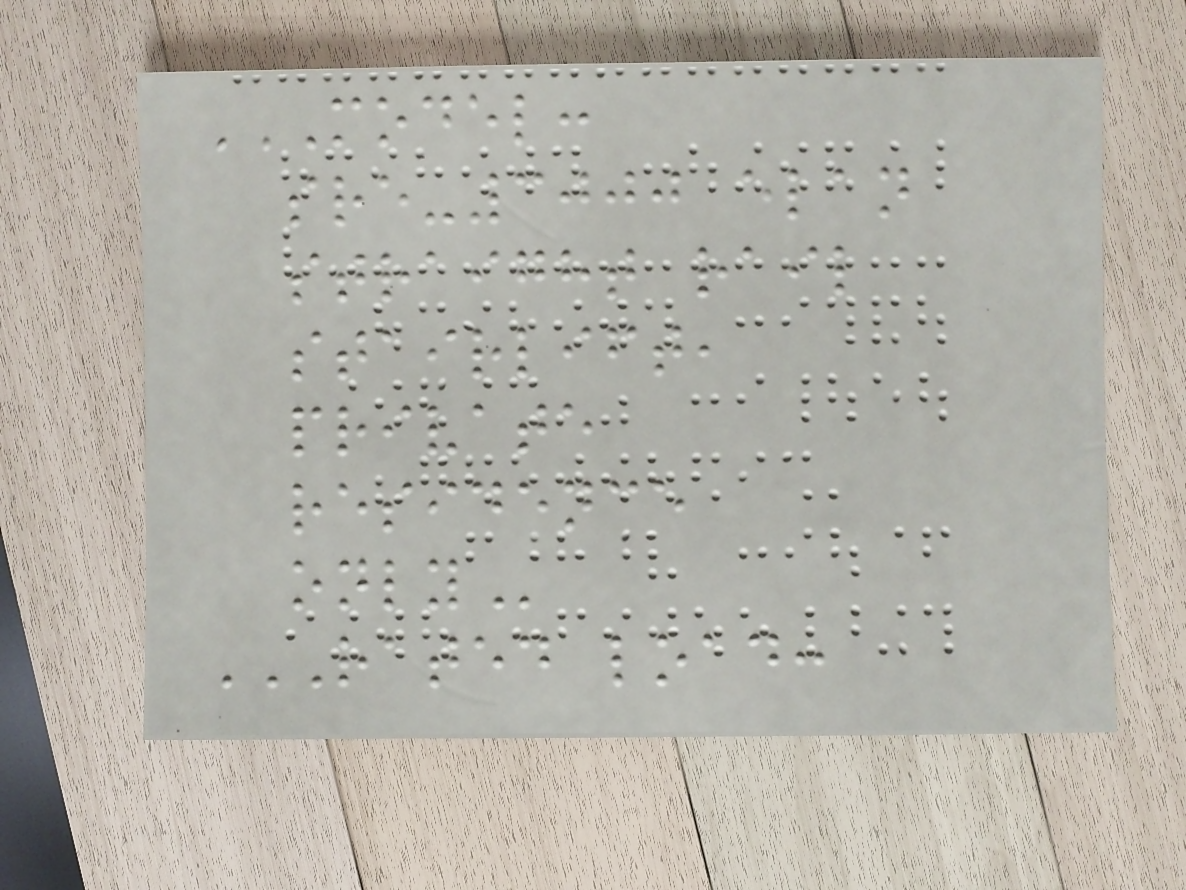MODEL:
SRE-3000 ELAN
STRAIGHT RAIL
STAIRLIFT,
PRIVATE
RESIDENCE
ONLY
RATED LOAD:
